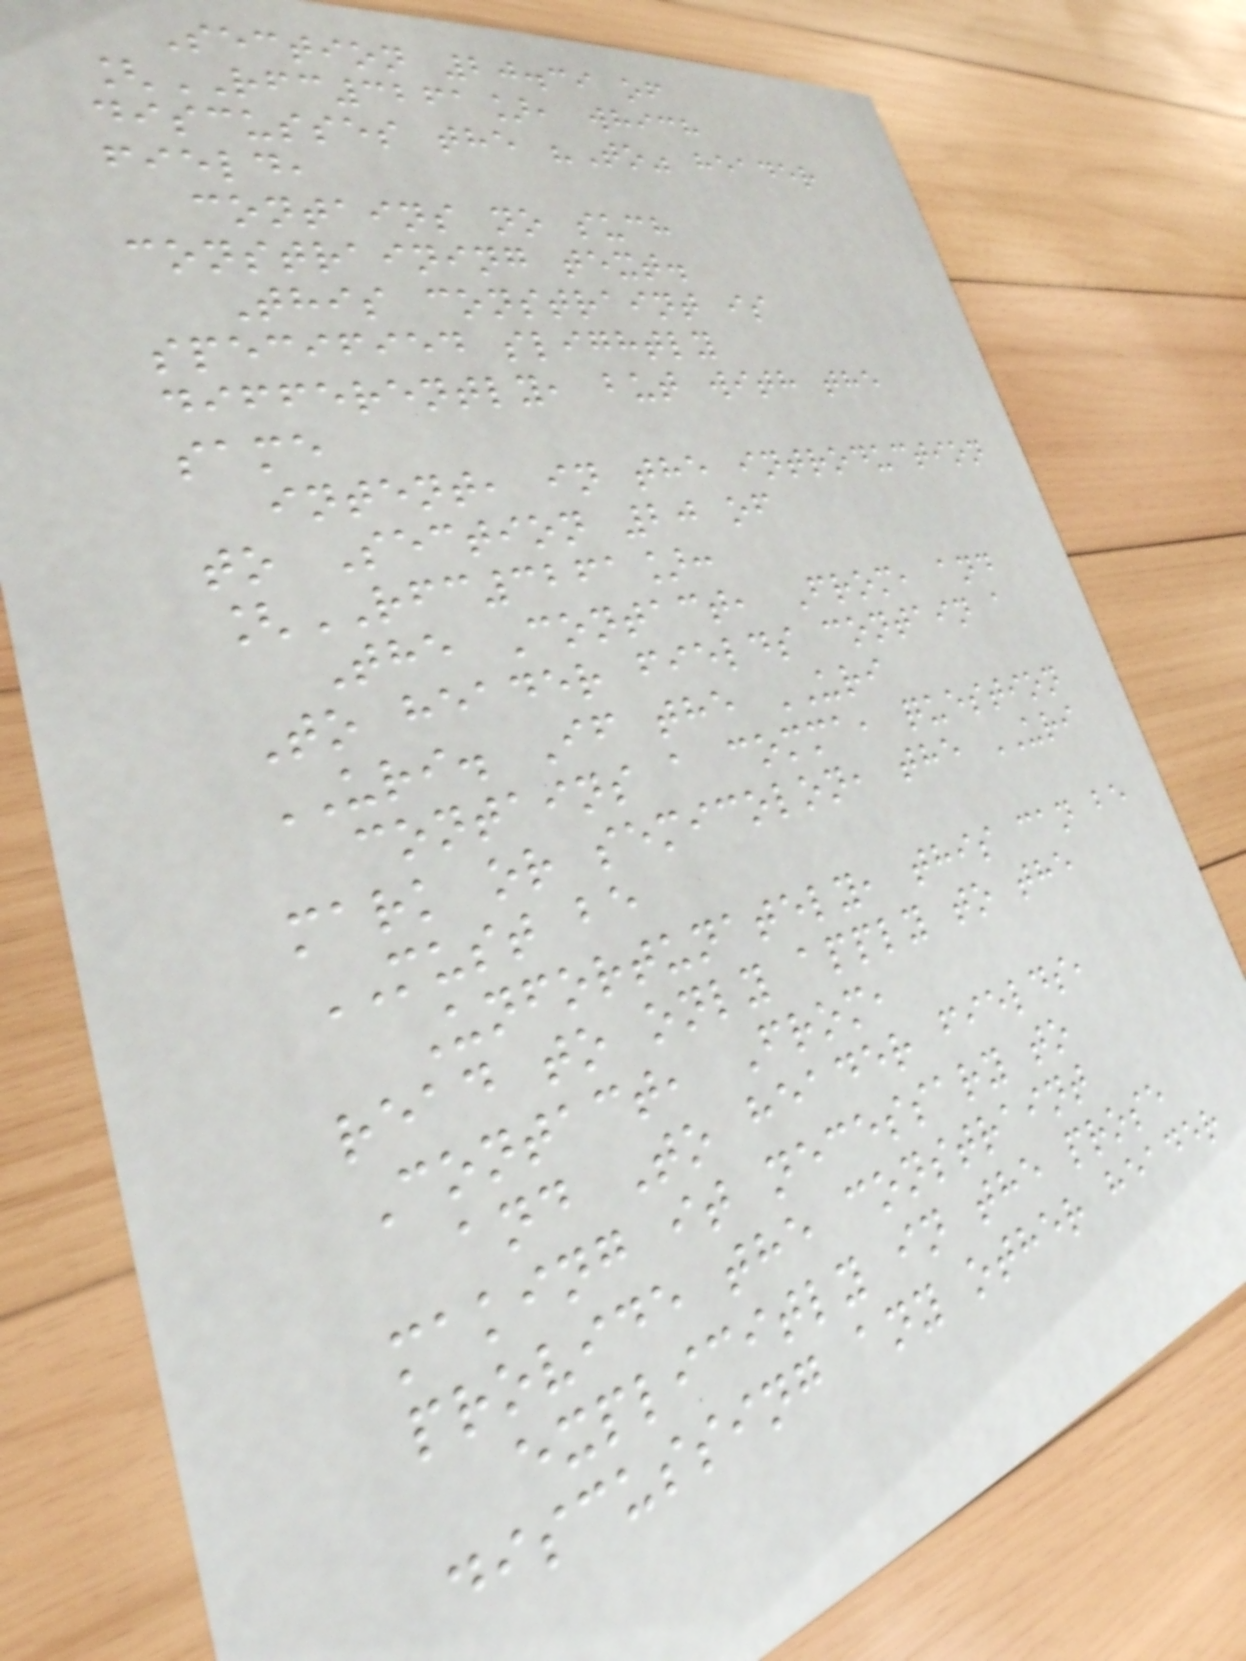Section 20.39 of
[RFC3261], which
discusses the "To" header
field,
contains no such
constraining text.
This constraint is
specified slightly
differently, but with the
same
intent, in the introduction
to Section 20 of
[RFC3261]:
The Contact, From, and
To header fields contain a
URI. If the URI
contains a comma, question
mark or semicolon, the URI
MUST be
Unfortunately, this can be
read to only apply to the
Contact, From,
and To header fields,
making it necessary to
provide the constraint
explicitly in the prose
discussing any other header
